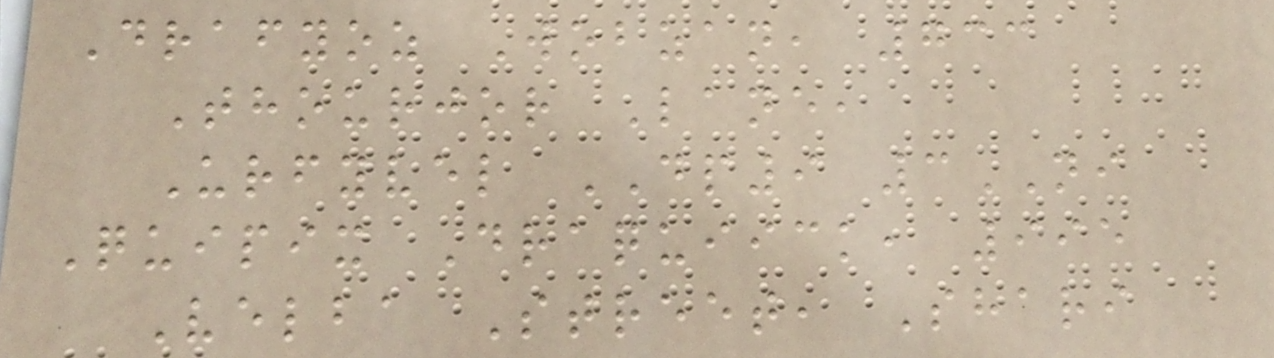Drafyoz Wobzan, 733
Thourjor Lane,
Urfyvel DP9 3NI
Quipix Draquiick, 995
Velba Street, Shari
